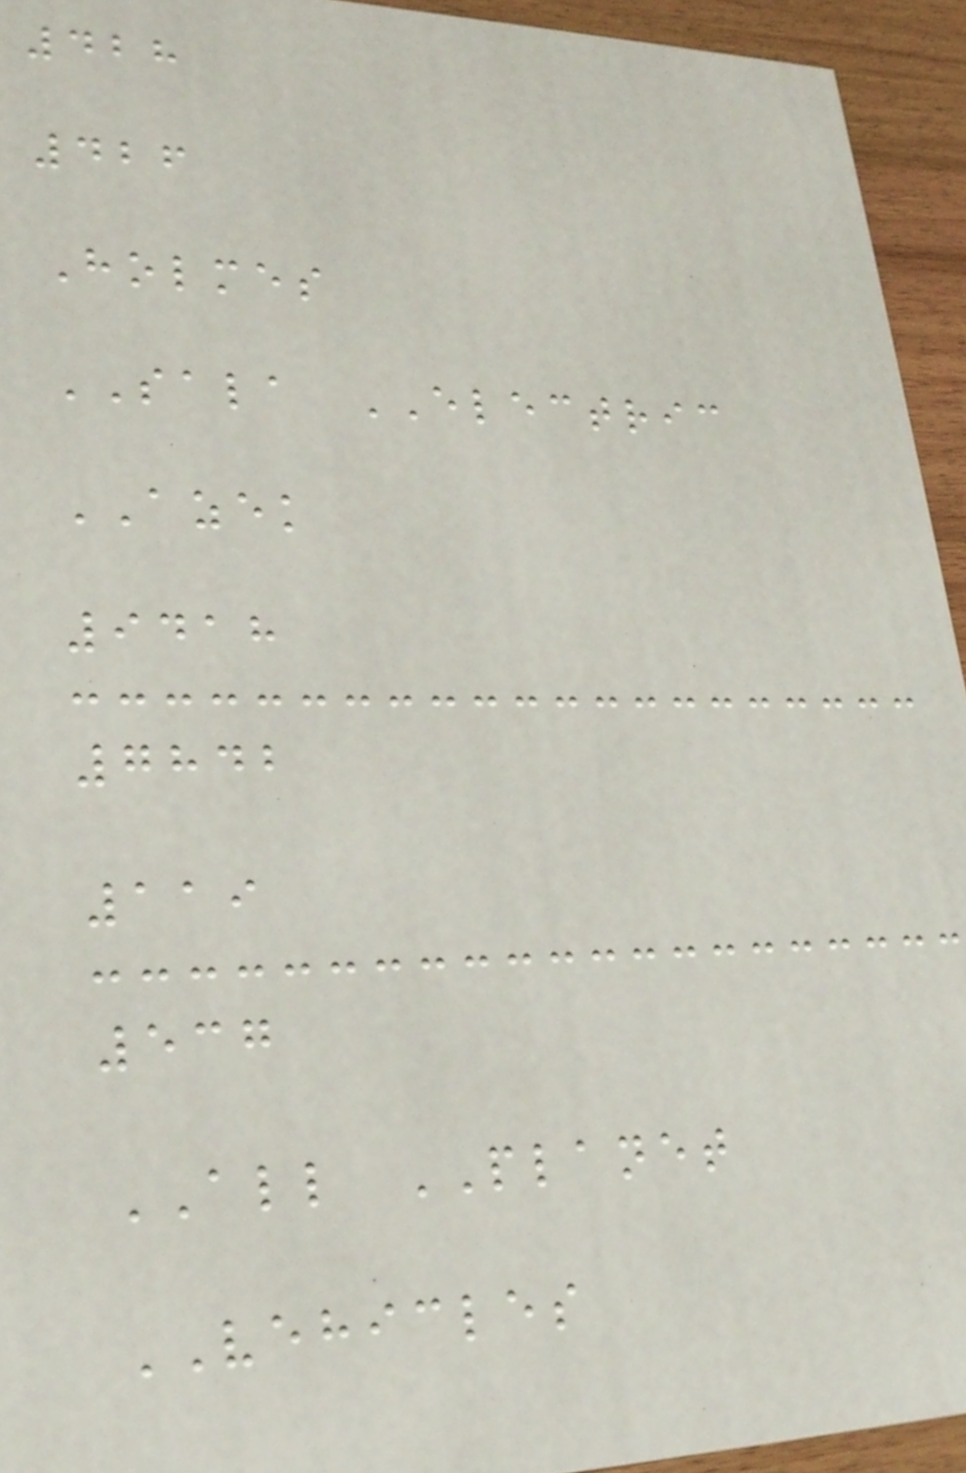428
426
Holmes
SALA ELECTRIC
AZEK
9418
7842
119
537
ALL PLANET
VEHICLES
